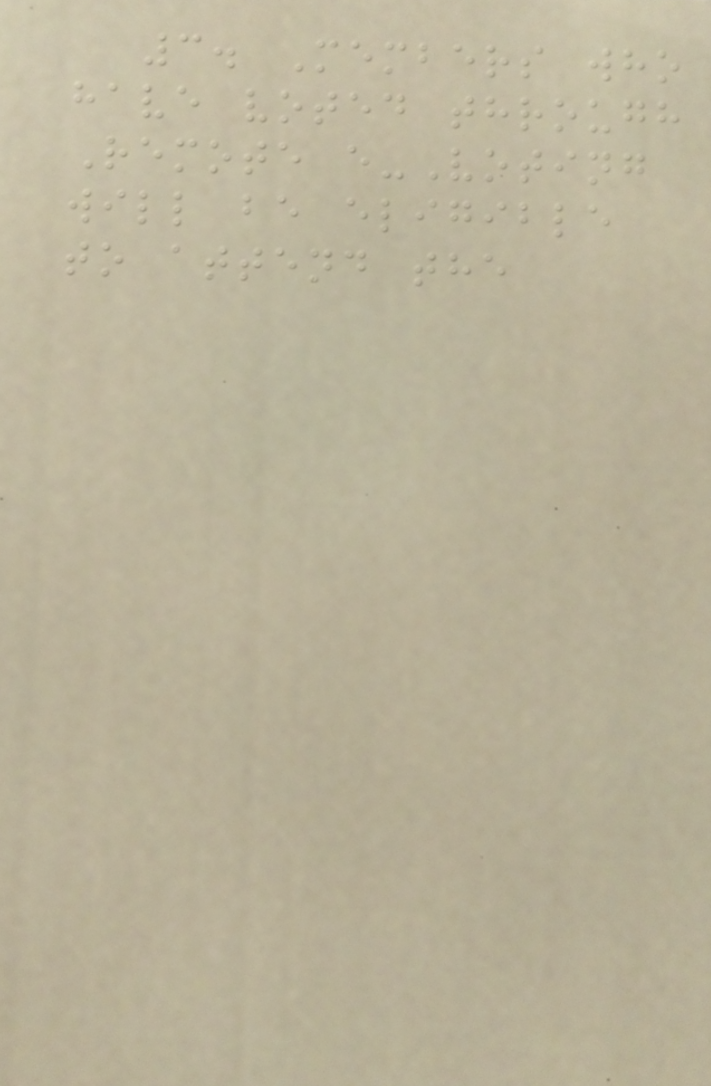3. Members who
have voted through
Remote e-Voting
will be eligible
to attend the
